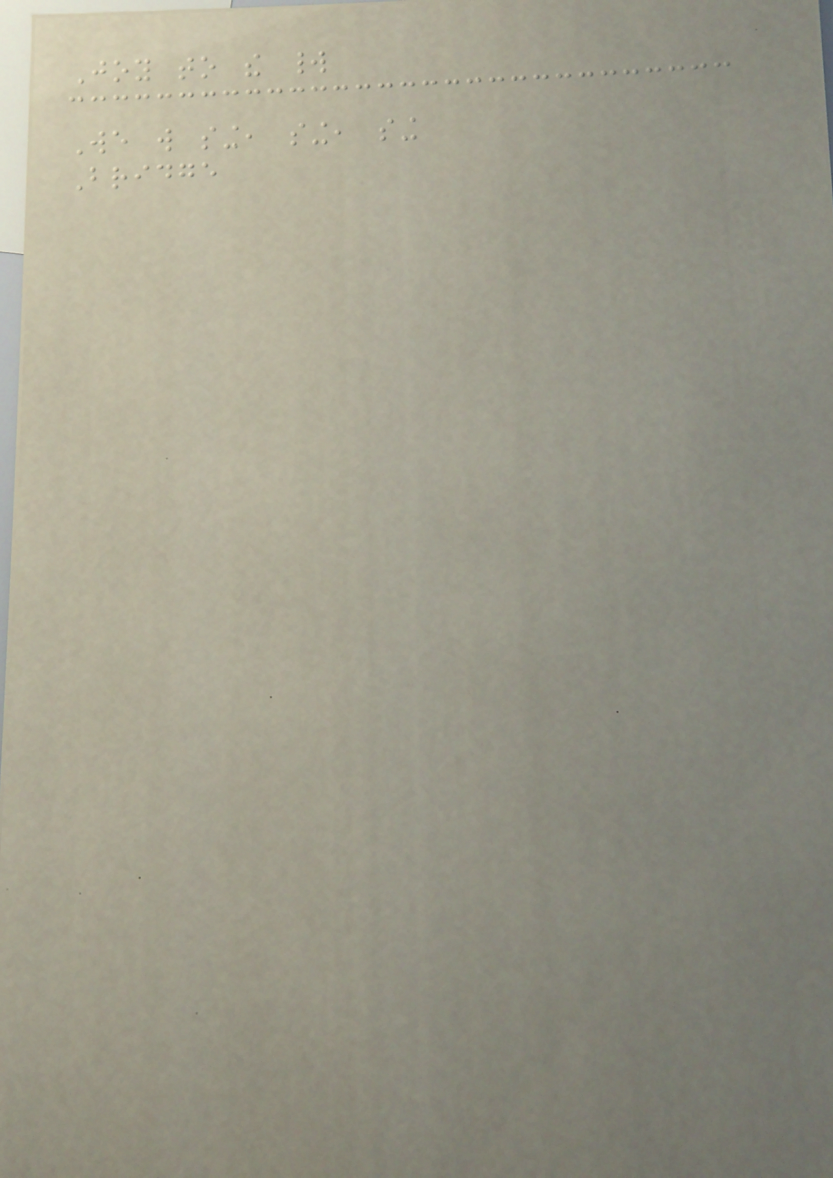Joy to the world
We will sing, sing, sing
Bridge
